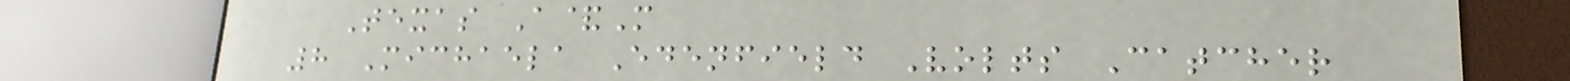Texas A&M
8 Michaela Edenfield Volts Catcher
